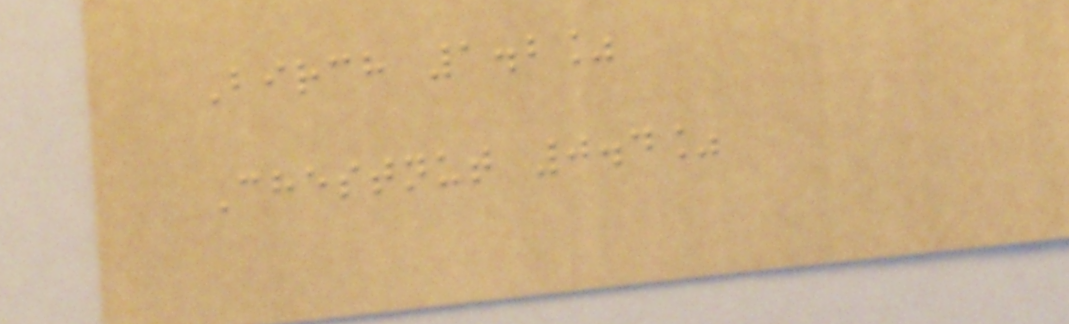Birch 1.2%
Chestnut 0.4%
